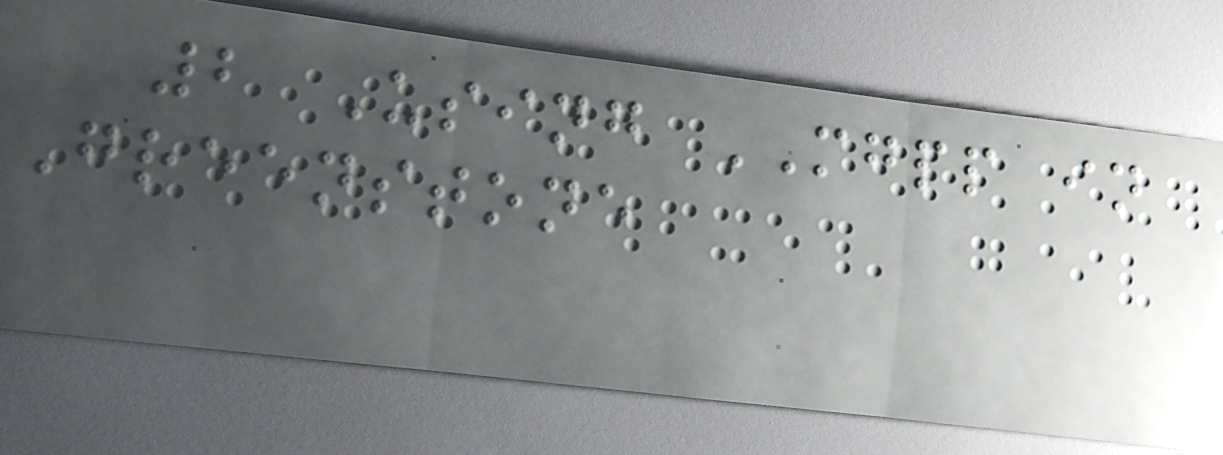2 Using MGPP in
Greenstone
